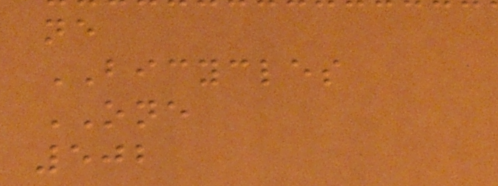ne
BICYCLES
ONE
502
